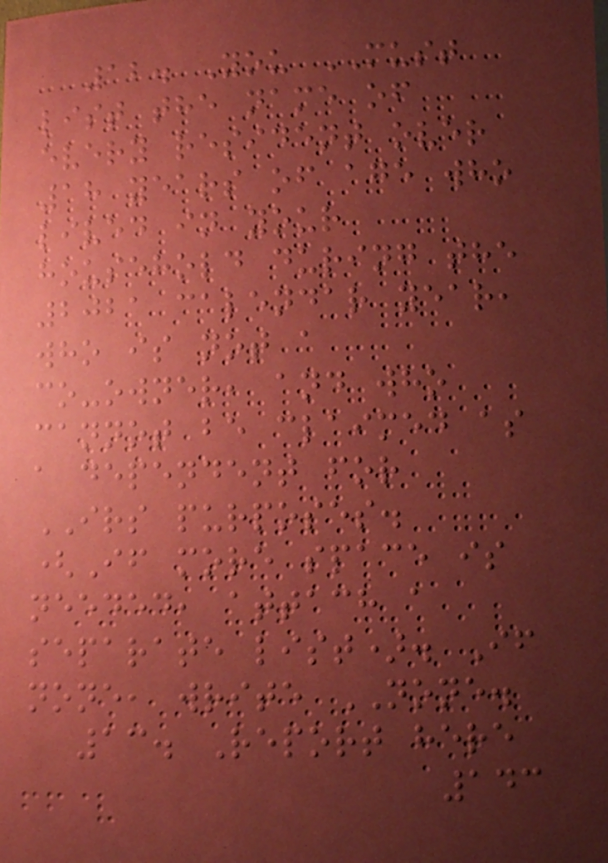12. You MUST
list the name of
every resident over
18 years of age who
lived in your
household during the
2021 calendar year,
who is not a
co-owner, and who
cannot be claimed as
a dependent for
IRS purposes.
(If more space is
needed, attach a
separate list). If
none, write NONE.
13. Report here
143
